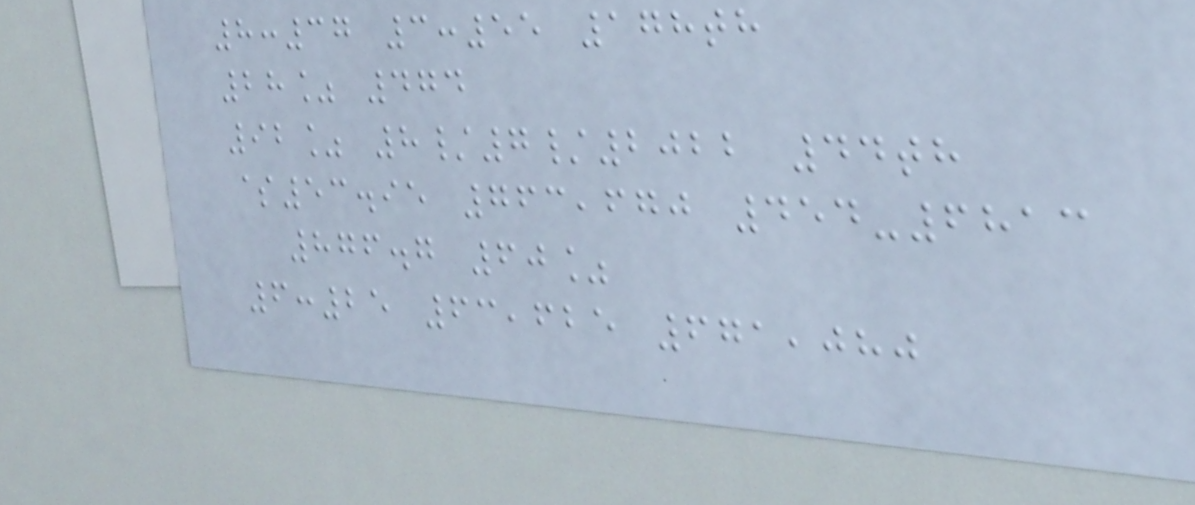8:37 3:55 178th
28% 474
92% 8/7/2022 44th
$53.95 763,670 454-6813
876.7 60%
6:25 63,625 671,080
